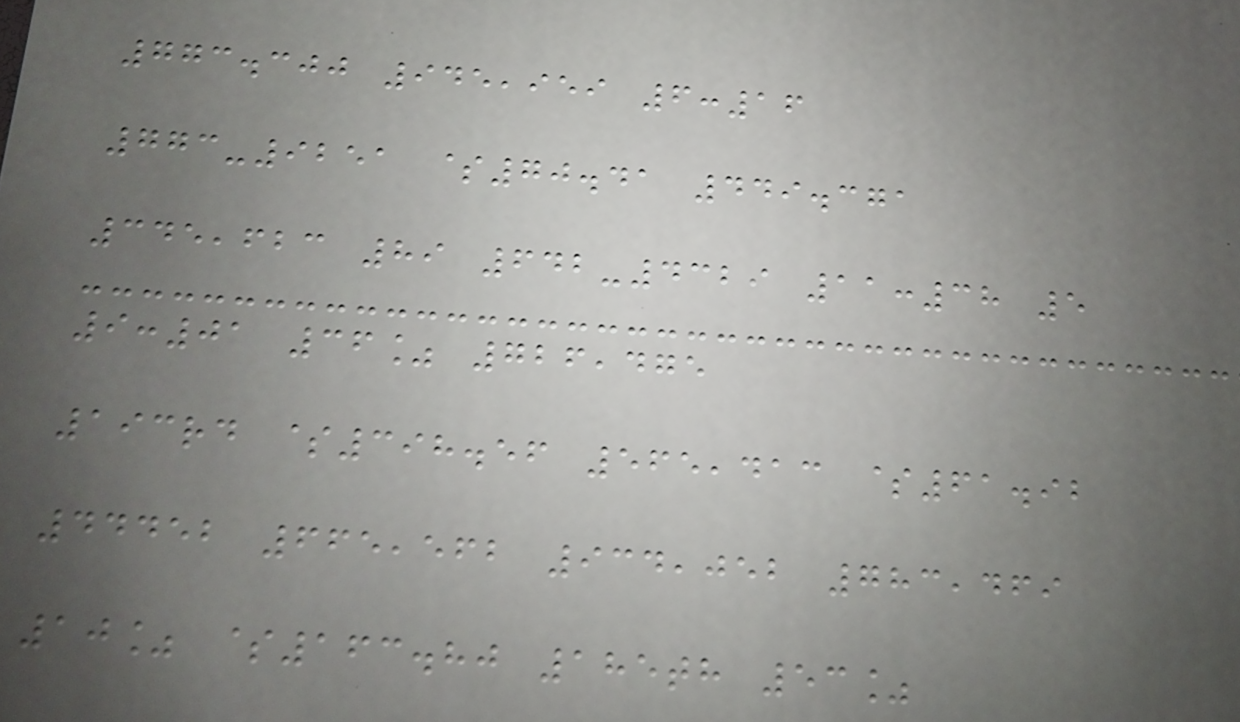773.300 945,959 6:16
773-9251 $70.41 449.371
345,623 89 642-4329 11:38 5
9:01 36% 726,475
193rd $398.56 565,413 $61.92
44452 665,562 934,052 783,469
10% $163.80 185th 53%
